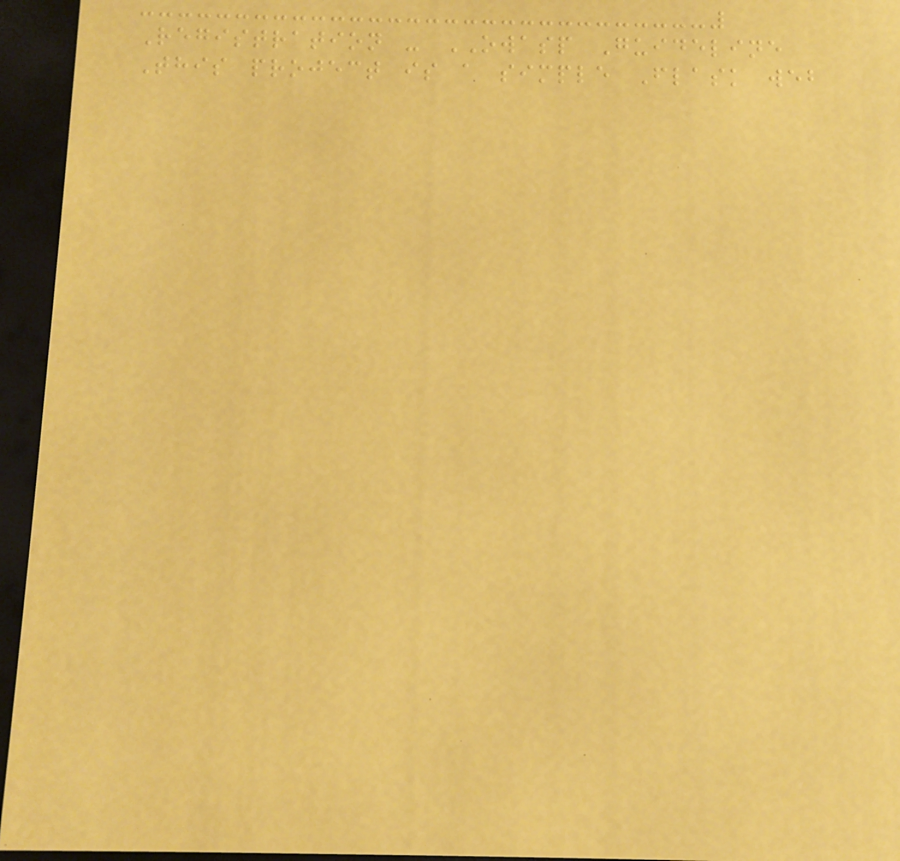Registration - OWASP Guideline
This project is a simple Flask web
